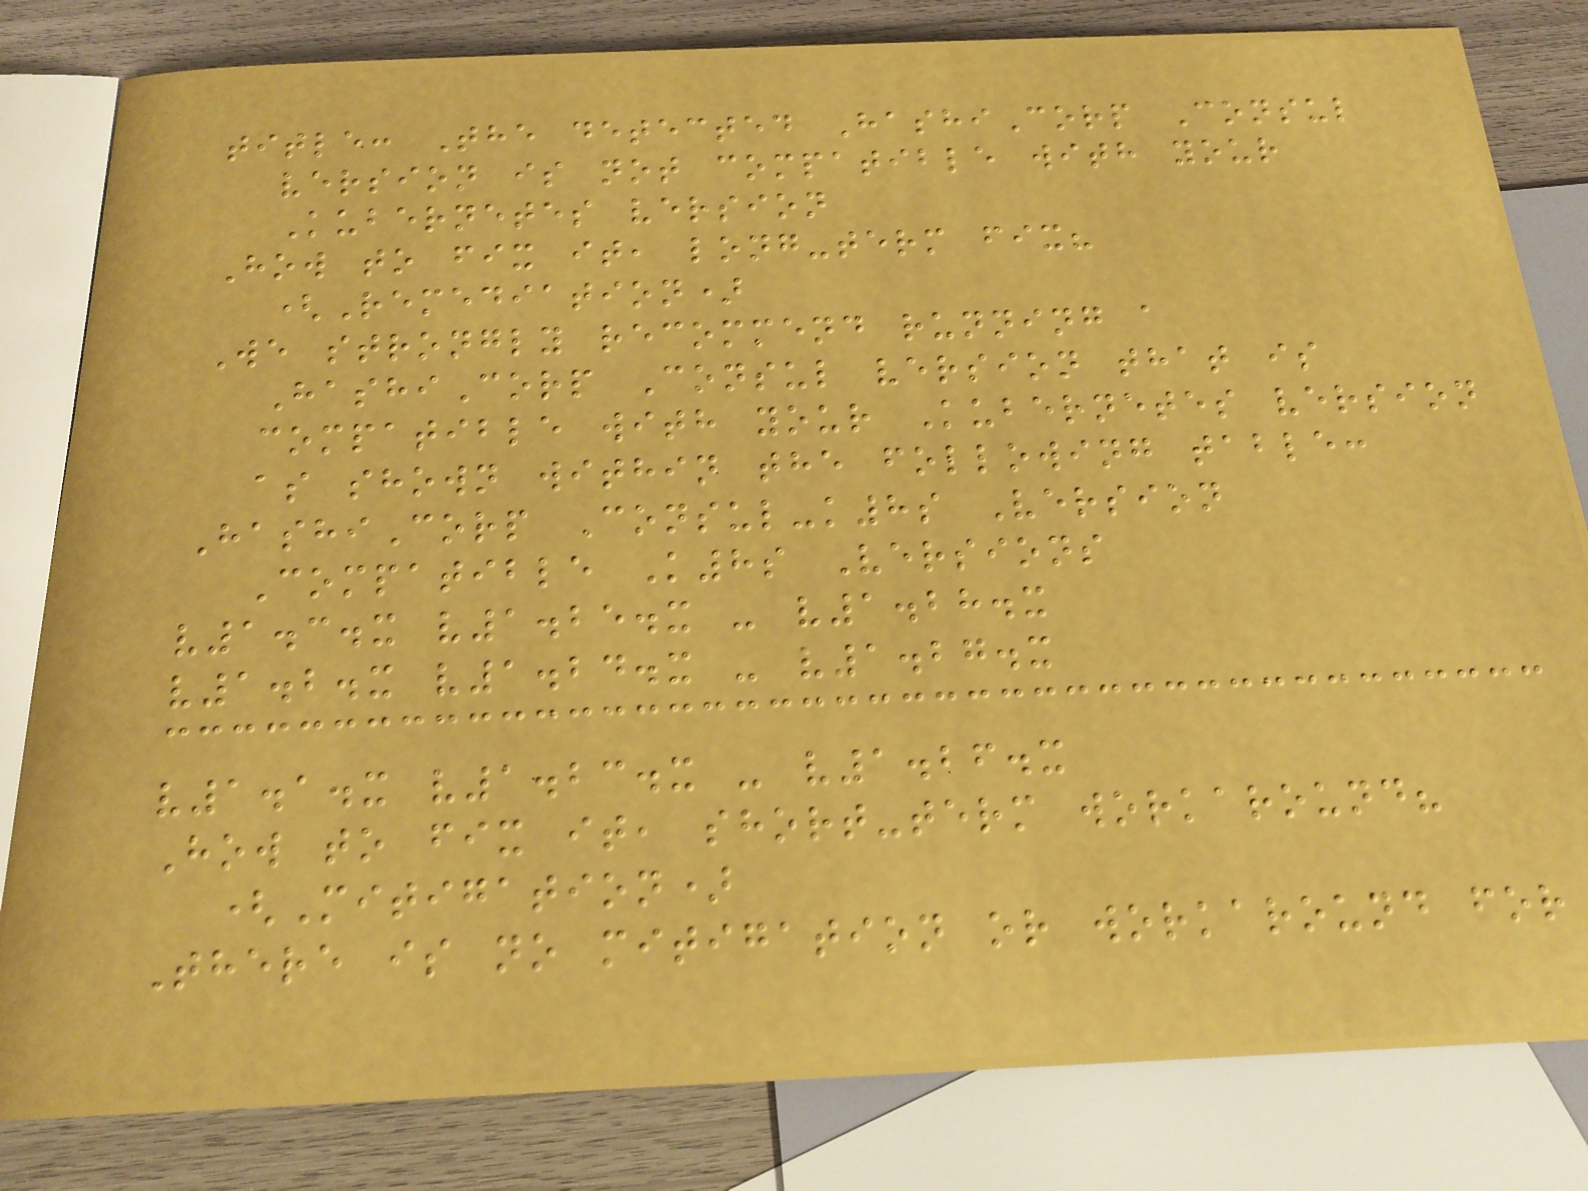title: The detected HashiCorp Consul
version is not compatible with your
Kubernetes version
How to fix it, long-term fix?
(Remediation)
We strongly recommend running a
HashiCorp Consul version that is
compatible with your Kubernetes version
as shown within the following table:
HashiCorp Consul-k8s Version
Compatible K8s Versions
v1.3.x v1.25.x - v1.28.x
v1.2.x v1.24.x - v1.27.x
v1.1.x v1.23.x - v1.26.x
How to fix it, short-term workaround?
(Mitigation)
There is no mitigation or workaround for
